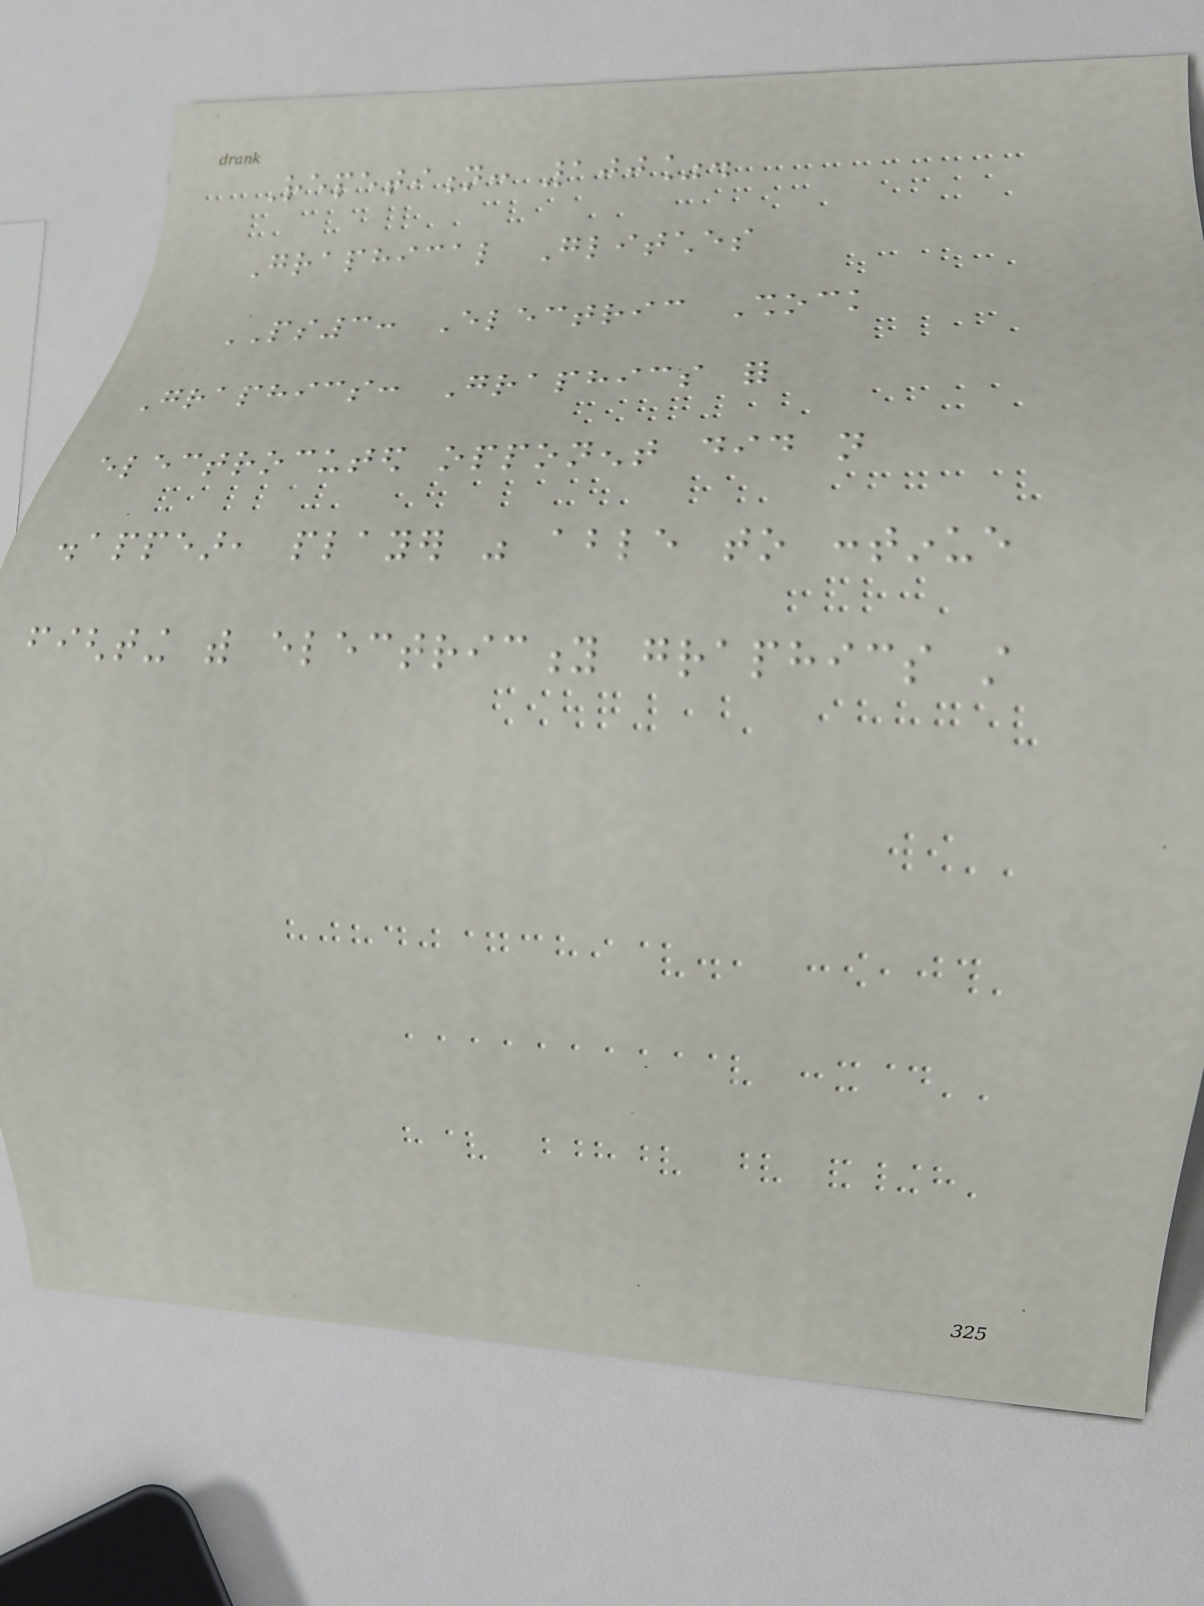Repetition: 100%.
Graphical Glitches
PS3: Electric Shock
Graphics: Graphics for
electrocuted opponent did not
disappear, player was able to continue
fighting with electricity graphics still
